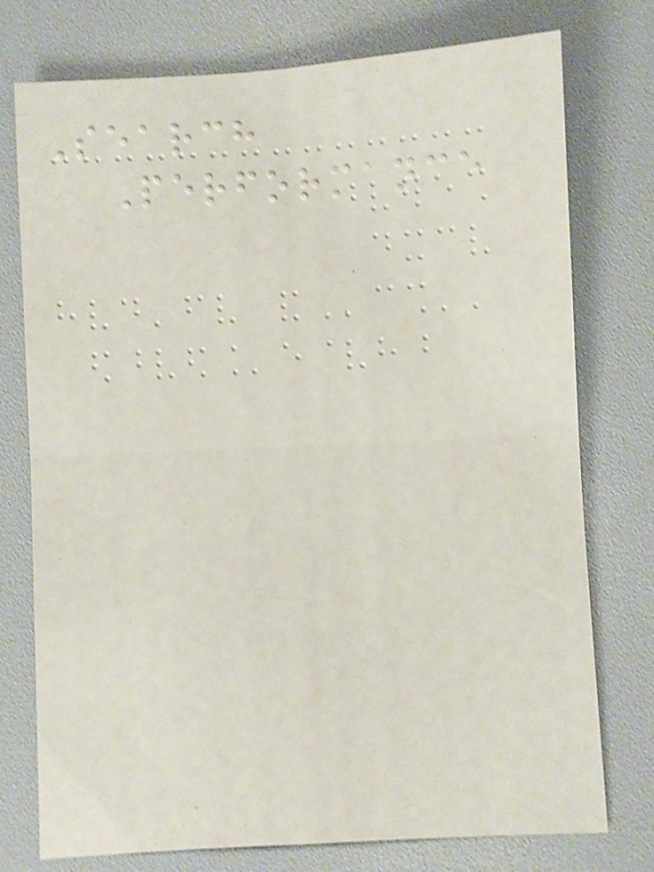Search
Performance
